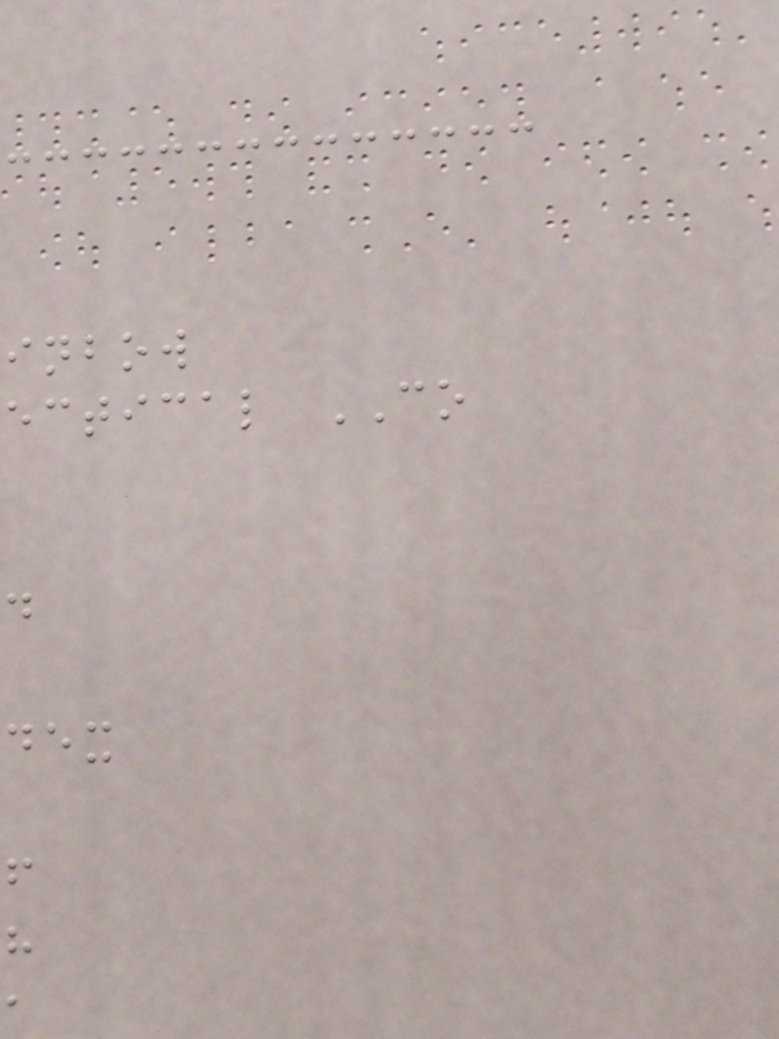inbow
ectical CO
